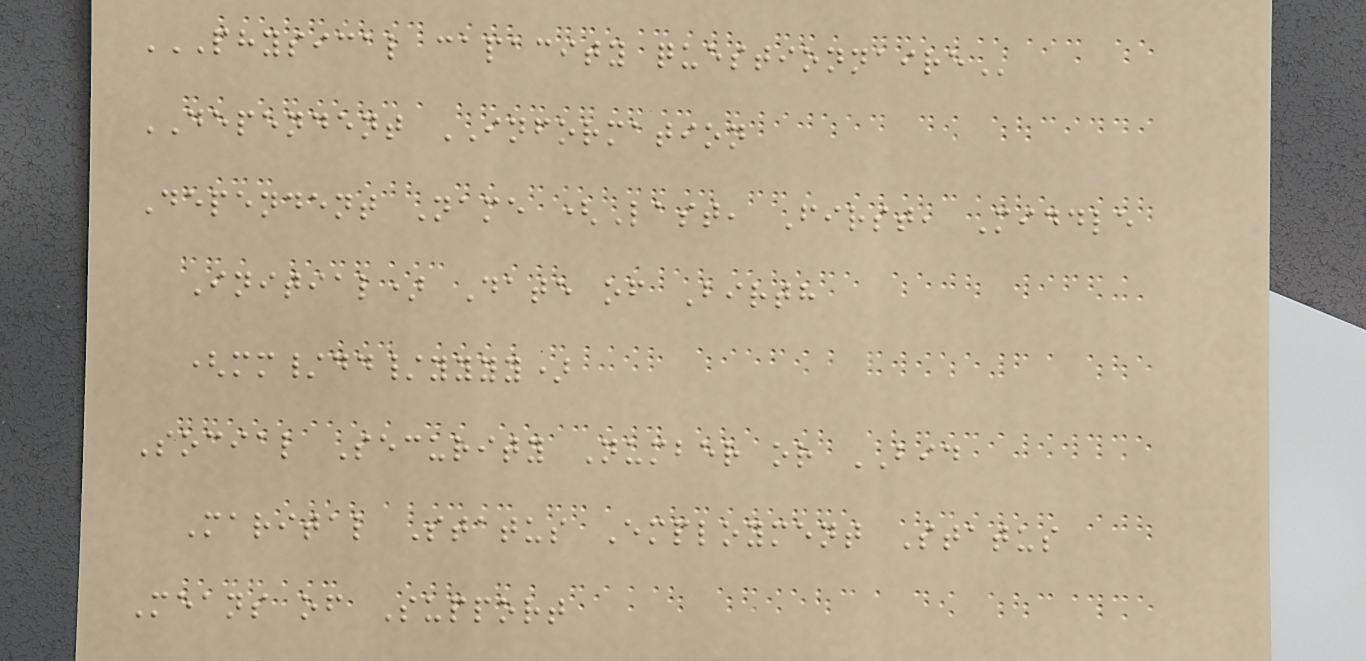PHYSICAL CAPACITY QUESTIONNAIRE
DEPENDENT INFORMATION
Dependent Name (Last, First, Middle
Initial) Date of Birth
(mm/dd/yyyy)
Social Security Number or BID
Marital Status Employment Status
Means of Support
